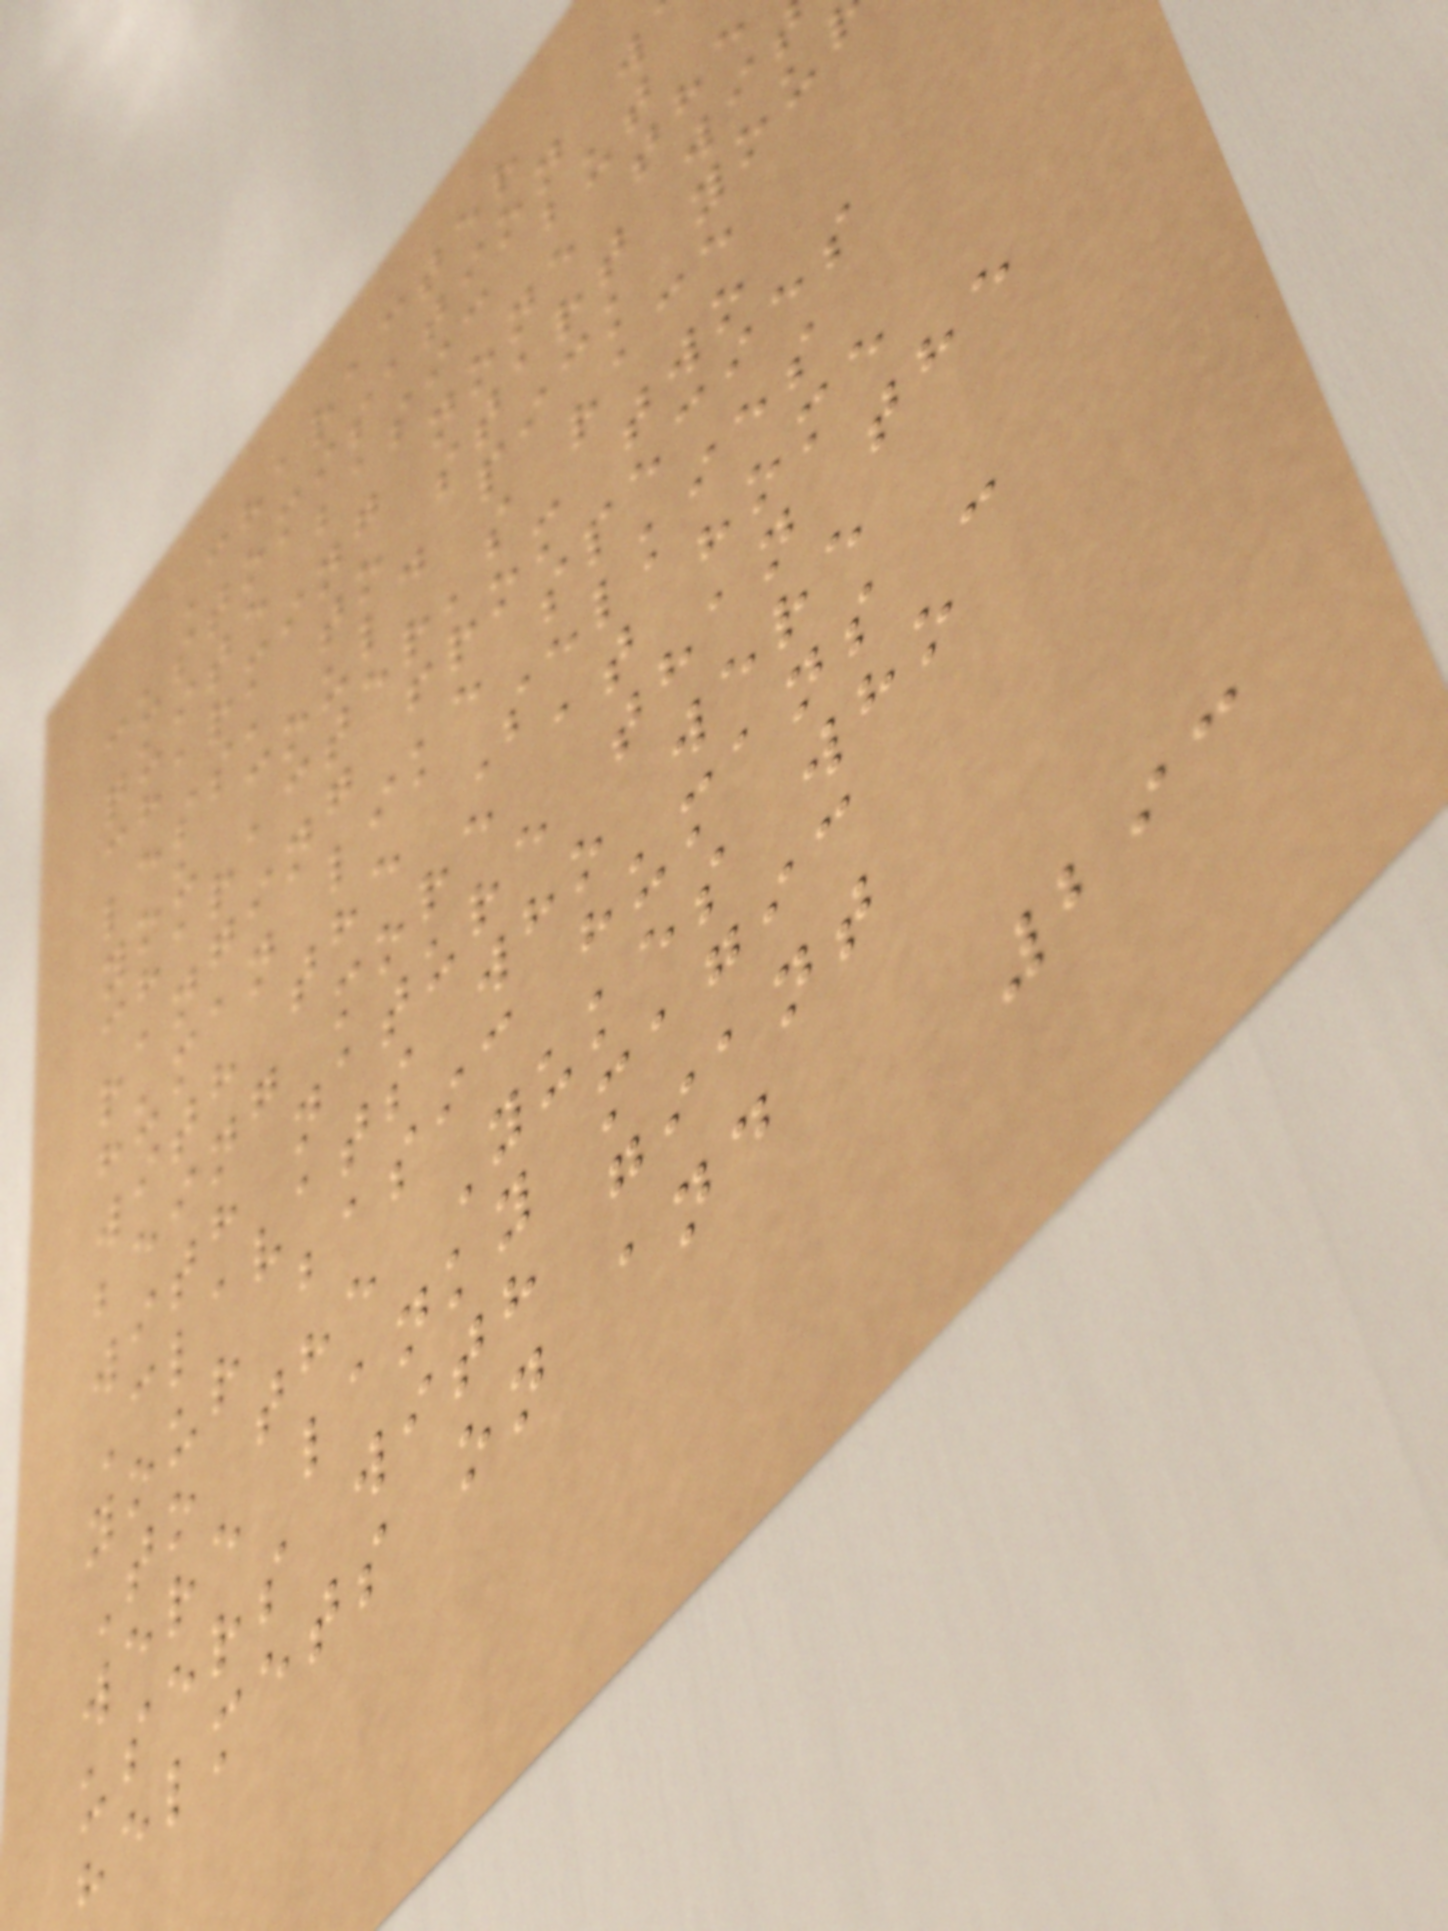Character
customisation w
quite basic but
charming none the
less, to start wi
you could pick you
character's race
ranging from two
human like species
with the Selkies
being more at home
with nature than the
Clavats who were
your basic humans -
To the Yukes who
were lanky magic
users with giant
helmets on and
293
